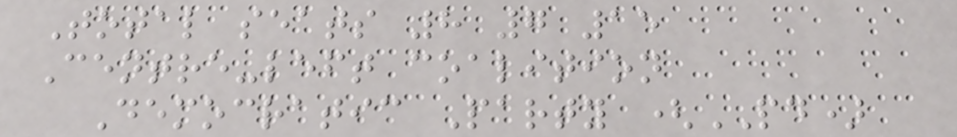Total seats 8 7 15
Centre-left coalition
Democratic Party (PD)
